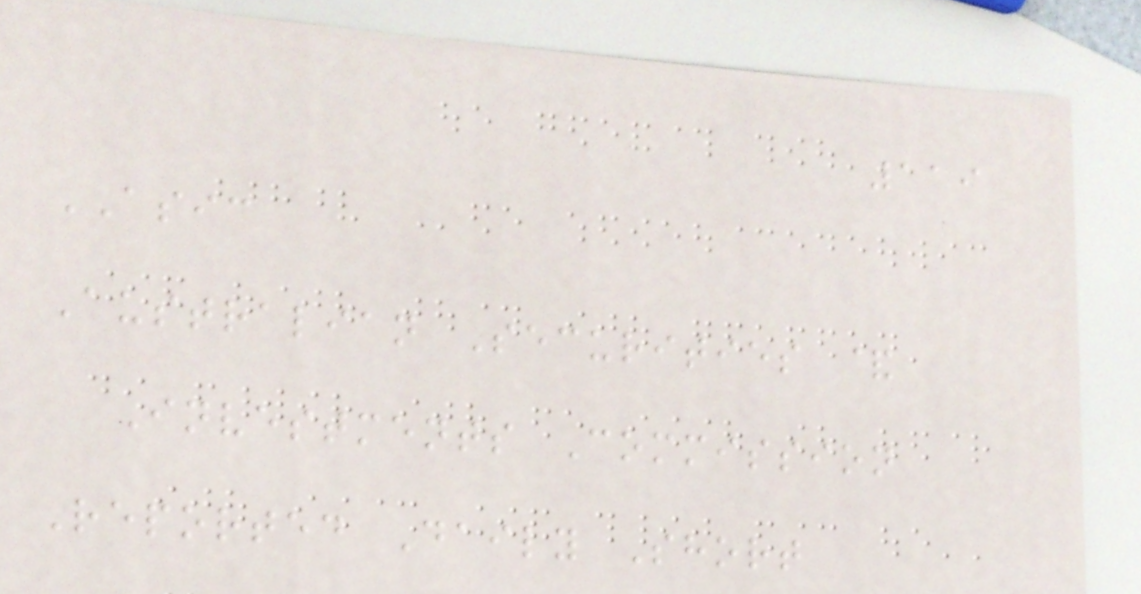119
ASIC
Australian Securities &
Investments Commission
Reported Daily Short
